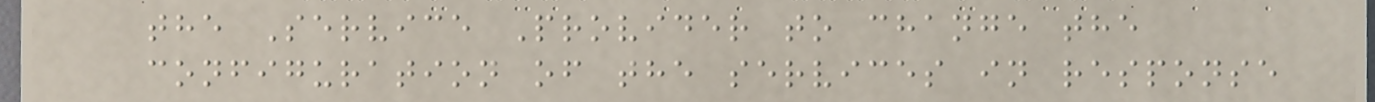the Service Provider to change the
configuration of the services in response
